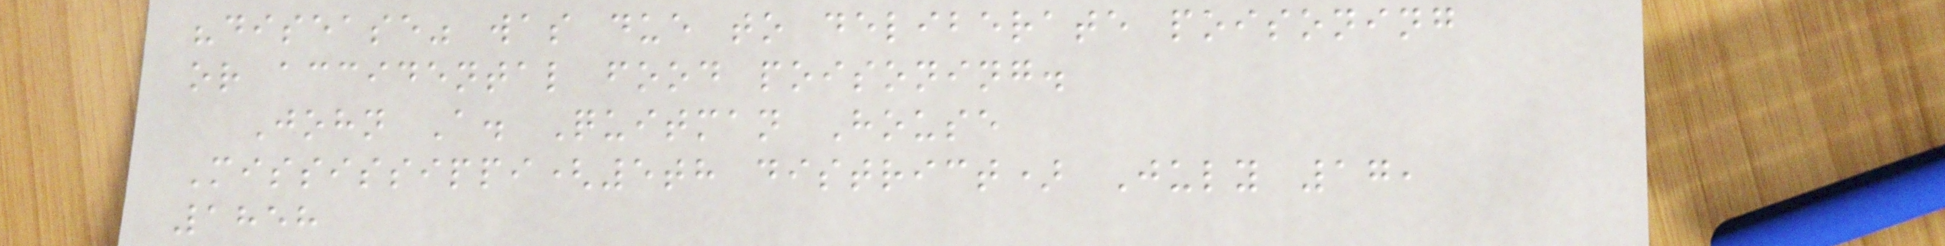"disease" was due to deliberate poisoning
or accidental food poisoning.
John A. Quitman House
Mississippi(5th district) July 17,
1858
